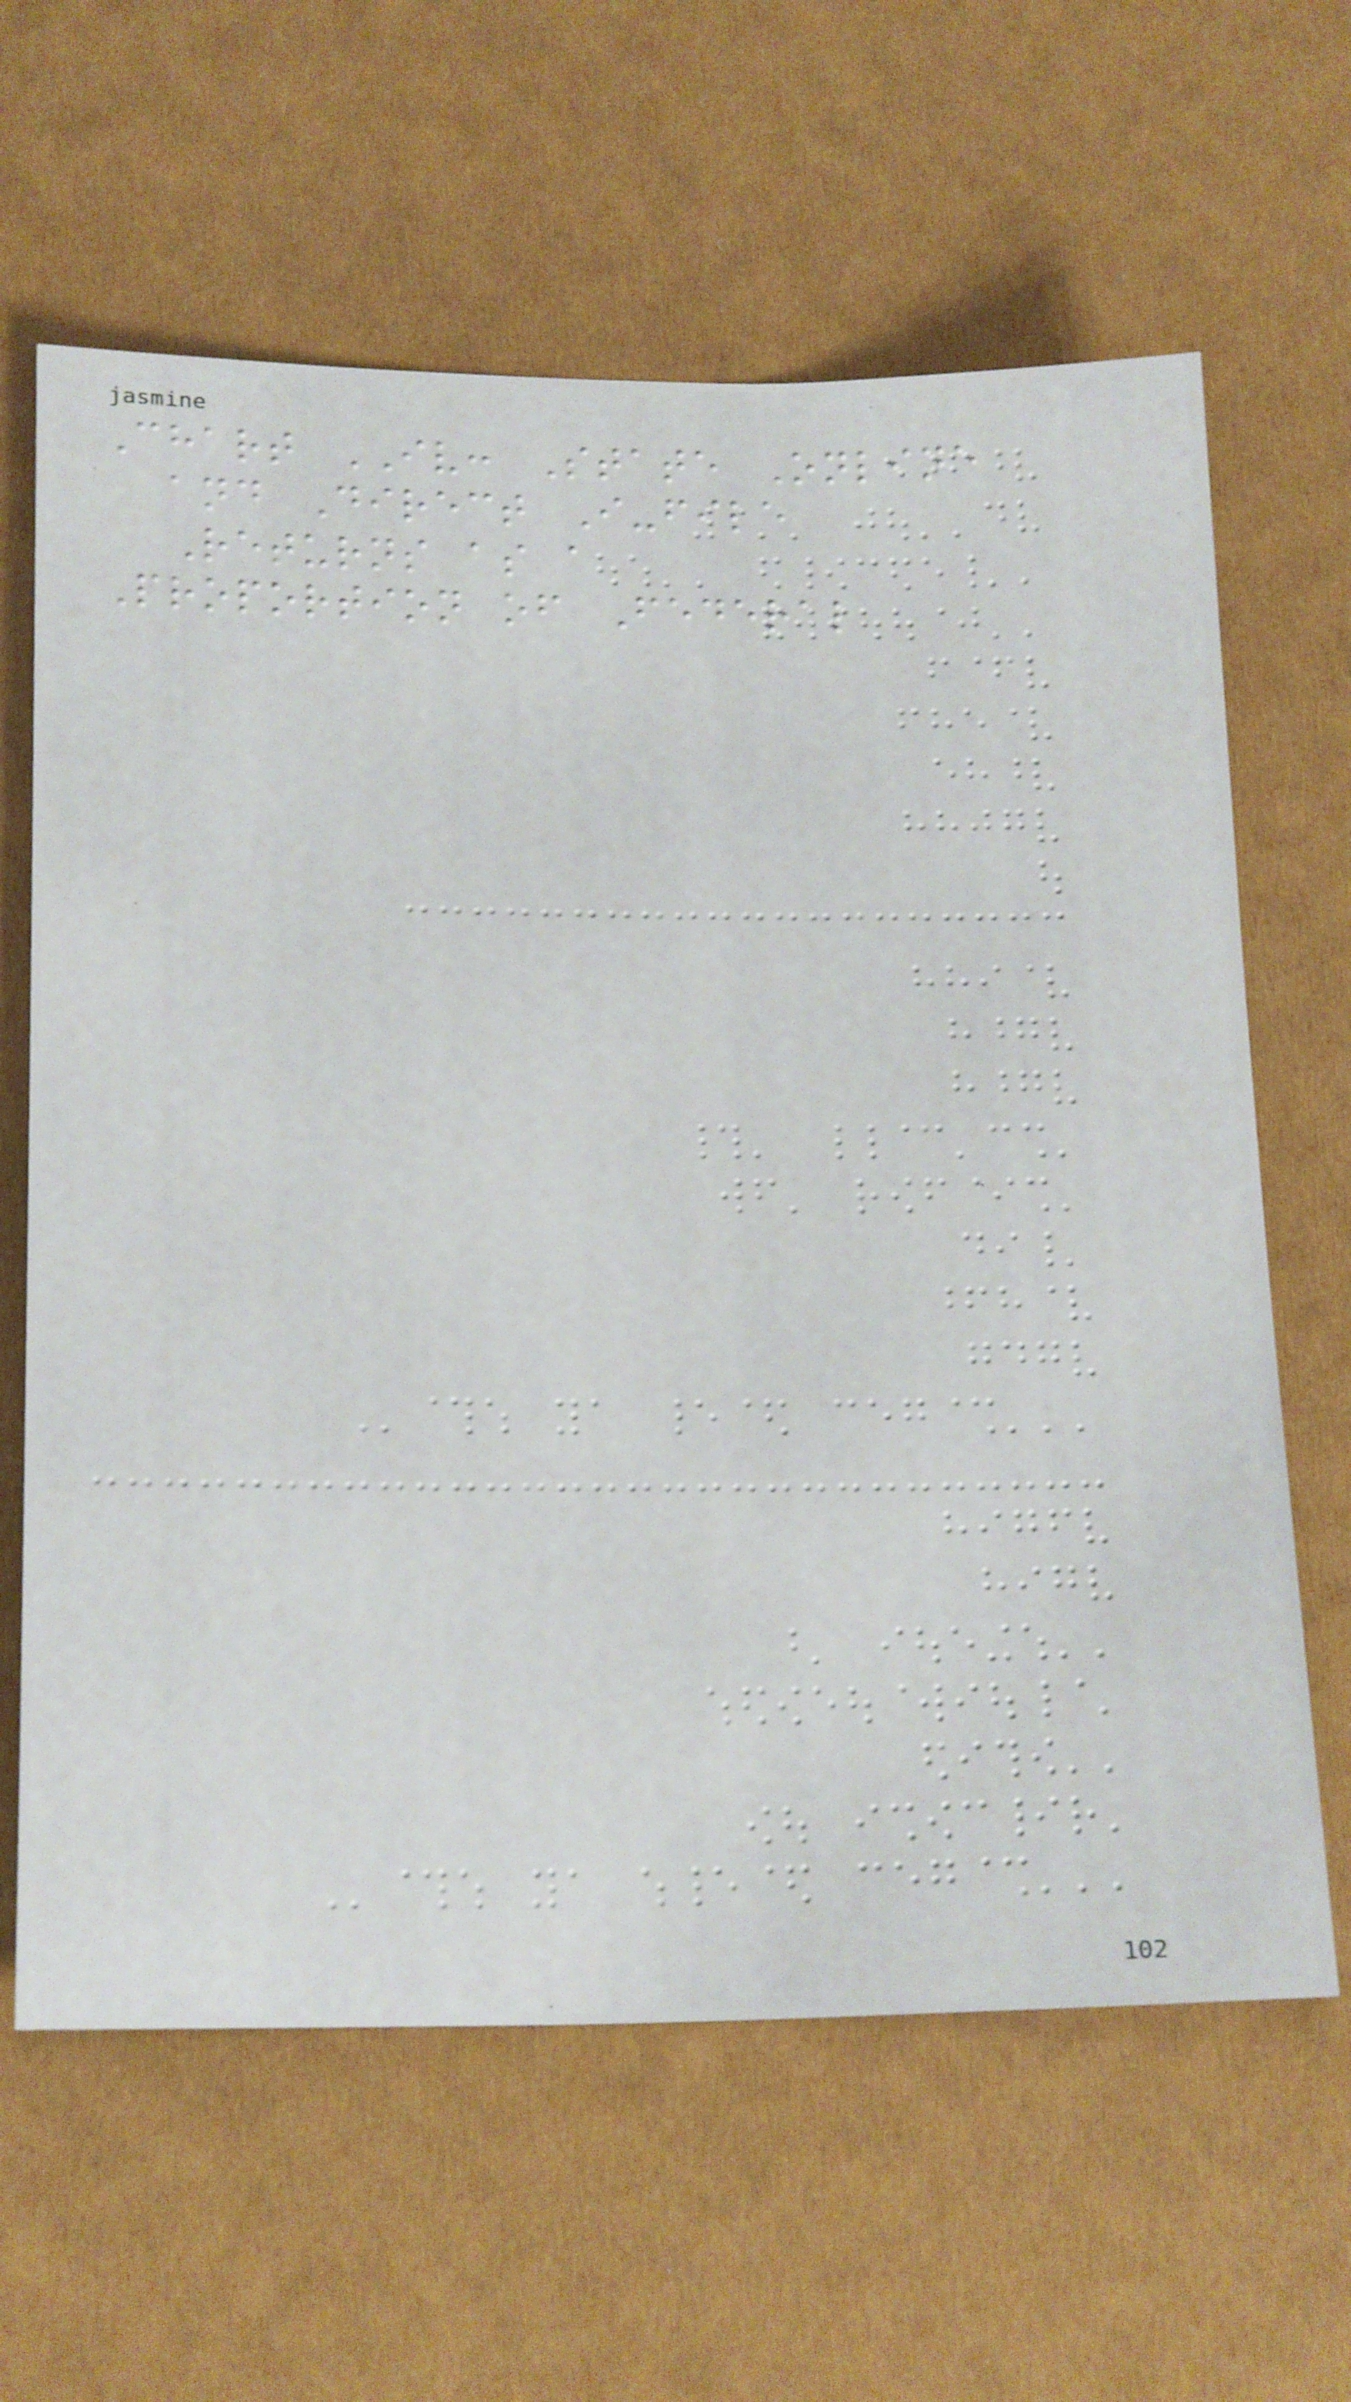Chart IV: State Online
and Direct I-file
Returns as a
Proportion of Federal
